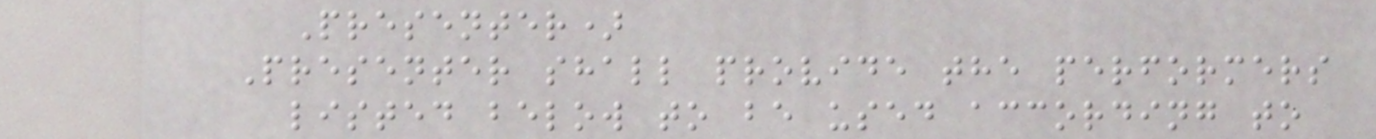Presenter)
Presenter shall provide the performers
listed below to be used according to
